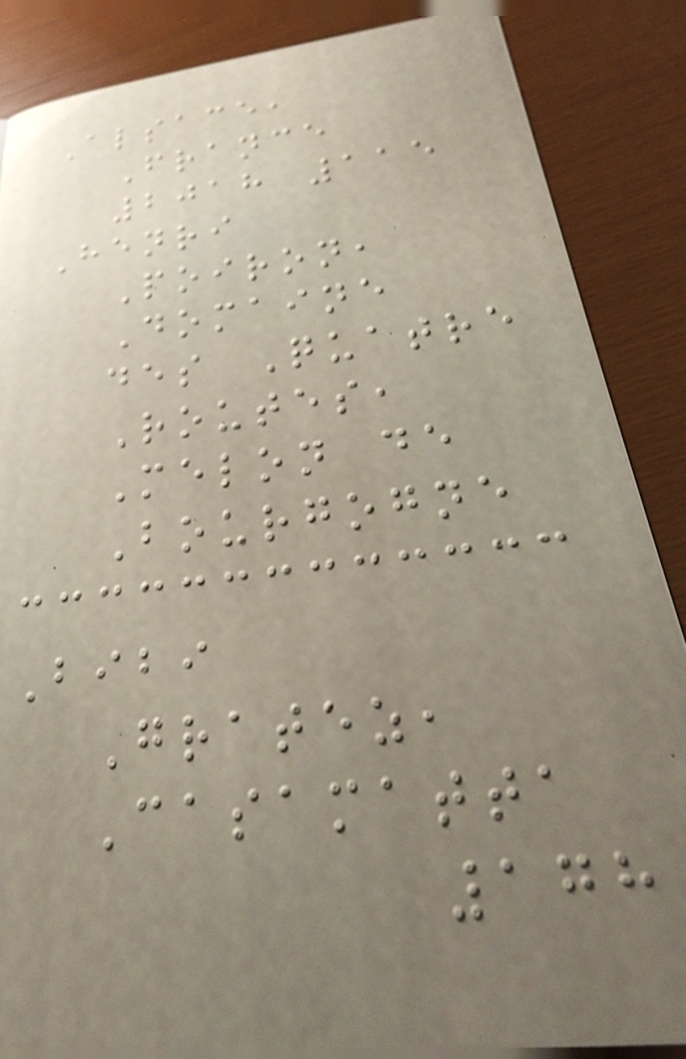Alsace,
France
2018 115
Henri
Poiron,
Domaine
des Quatre
Routes,
Melon de
Bourgogne
Bibi
Gratez,
Casamatta
178
